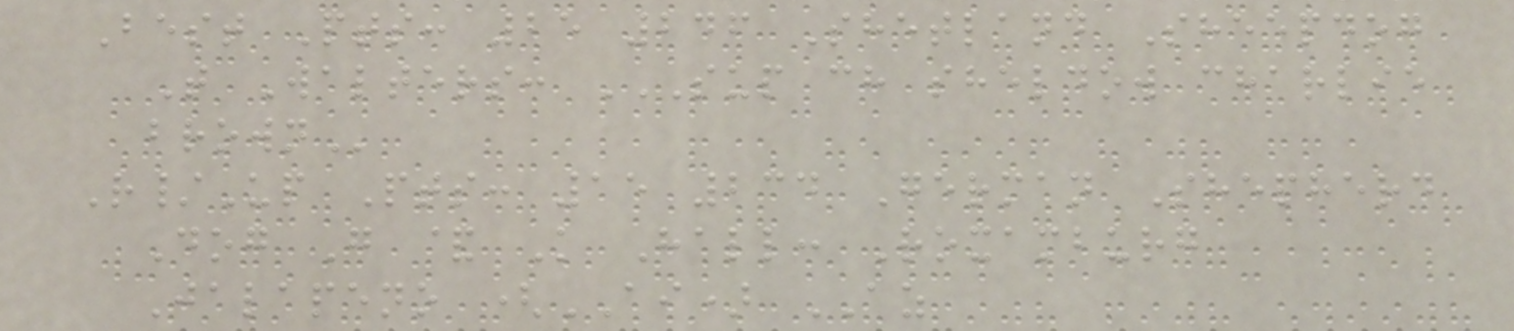Best Pts: 25 246 Shetland Sheepdog
T Walters: SUP CH SHELDOW CHARLIE
BROWN
R/Up Pts: 15 234 German Shepherd
Dog G & K Hall: Roxamburg
Jalapeno (AI) AZ
